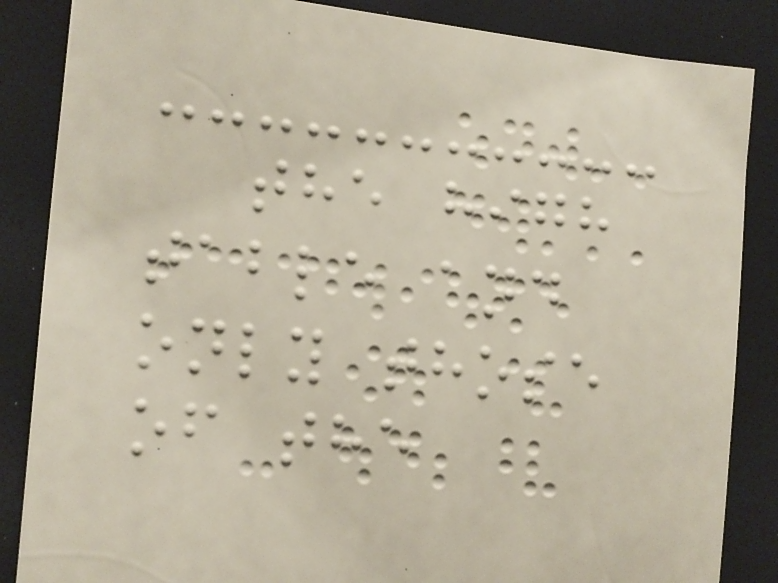the high
table and
only those
of the
